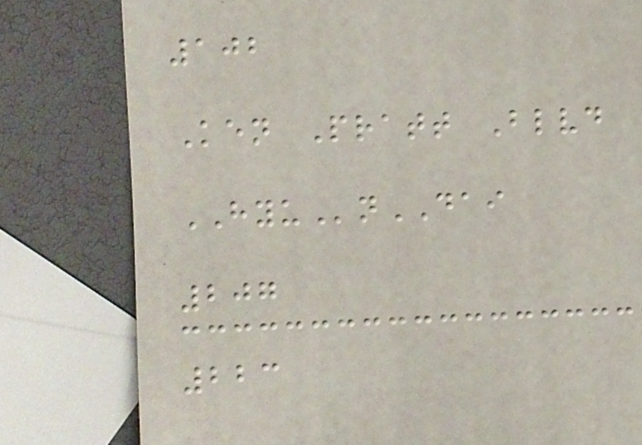102
Ken Pratt Blvd
HYUnDAI
207
223
